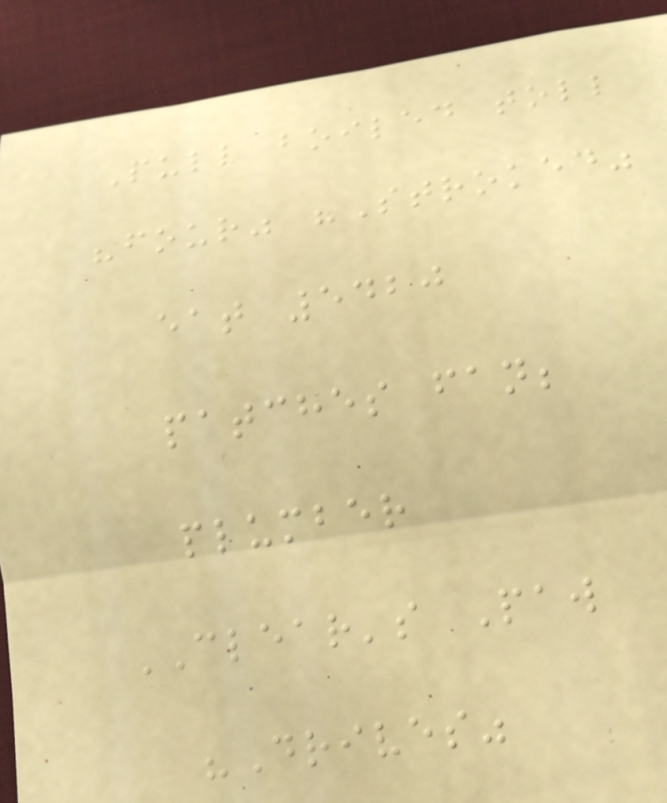Pull boiled toll
"four" "Stroked"
eat 5420
patches fan;
plumber
CLEAR's Paw
"Drives"
